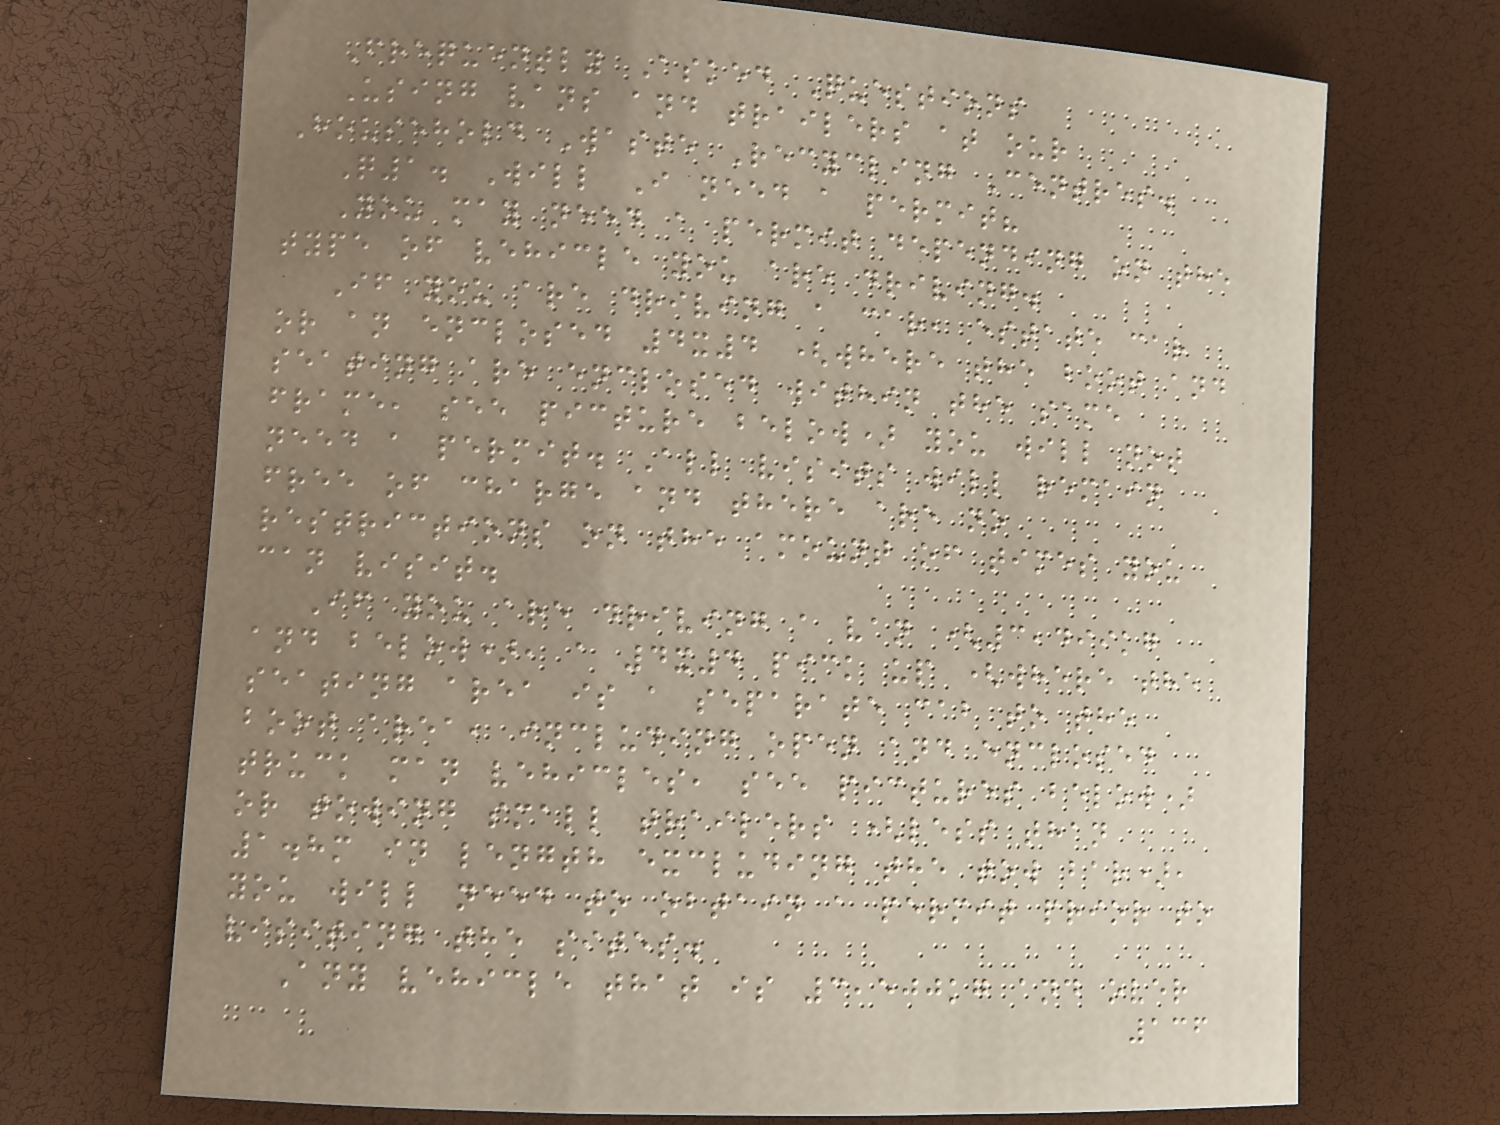Frequently Asked Questions
Using vans and trailers at our
Household Waste Recycling Centres.
Q1. Will I need a permit?
You may need a permit depending on the
type of vehicle you are driving.
If you are driving a car, estate car
or an enclosed 4x4 (where the boot and
seating are enclosed within the same
frame, see picture below) you will not
need a permit. All visits will remain
free of charge and there are no
restrictions on the amount of times you
can visit.
If you are driving a van (3,499kg
and below), a 4x4 pick up (where the
seating area is a separate cab to the
boot area, including open and enclosed
truck man vehicles, see pictures below)
or towing small trailers (less than
1.8m in length excluding the tow bar),
you will need to obtain a permit prior to
visiting the sites.
Any vehicle that is 3,500kg and over
136
